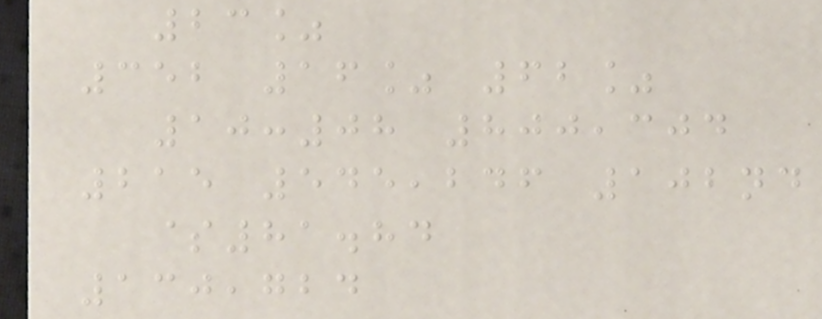23%
352 16% 62%
10:08 800,304
215 545,246 102nd
$81.84
130,724
